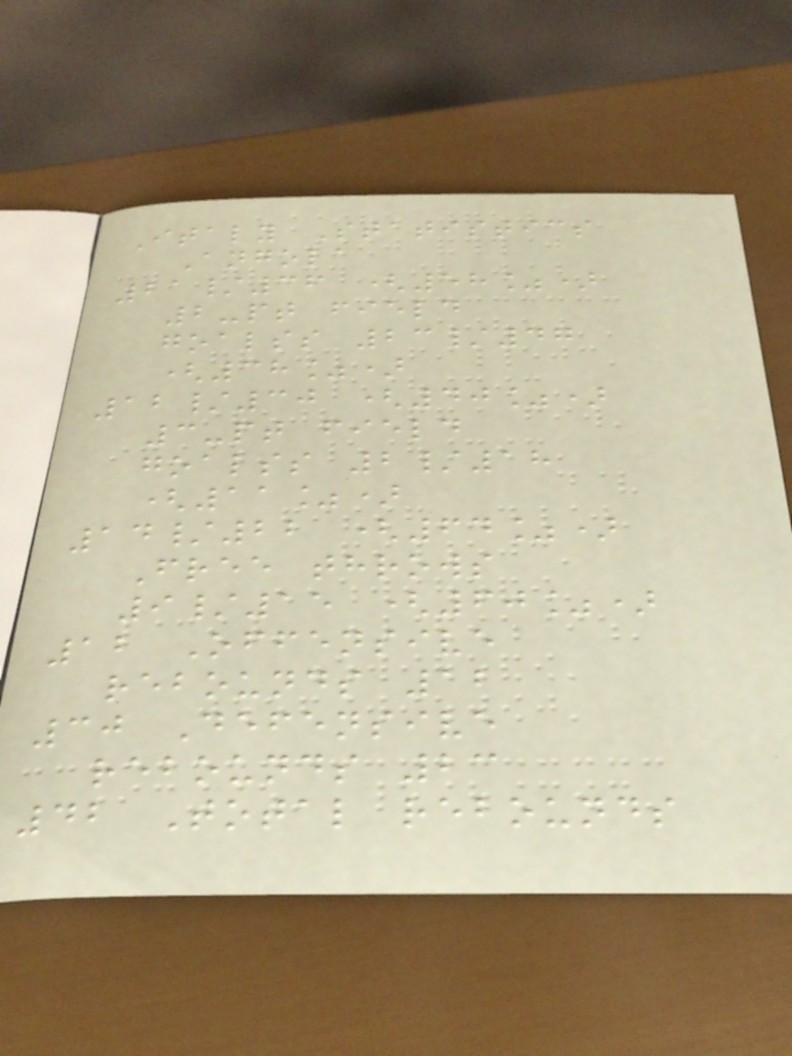Italy Statistics
Angola
21/36 (58%)
2-pt field
goalss 23/47
(38%)
12/30 (40%)
3-pt field
goalss 2/18
(11%)
14/22 (64%)
Free throws
9/15 (60%)
12 Offensive
rebounds 12
30 Defensive
rebounds 23
42 Total rebounds
